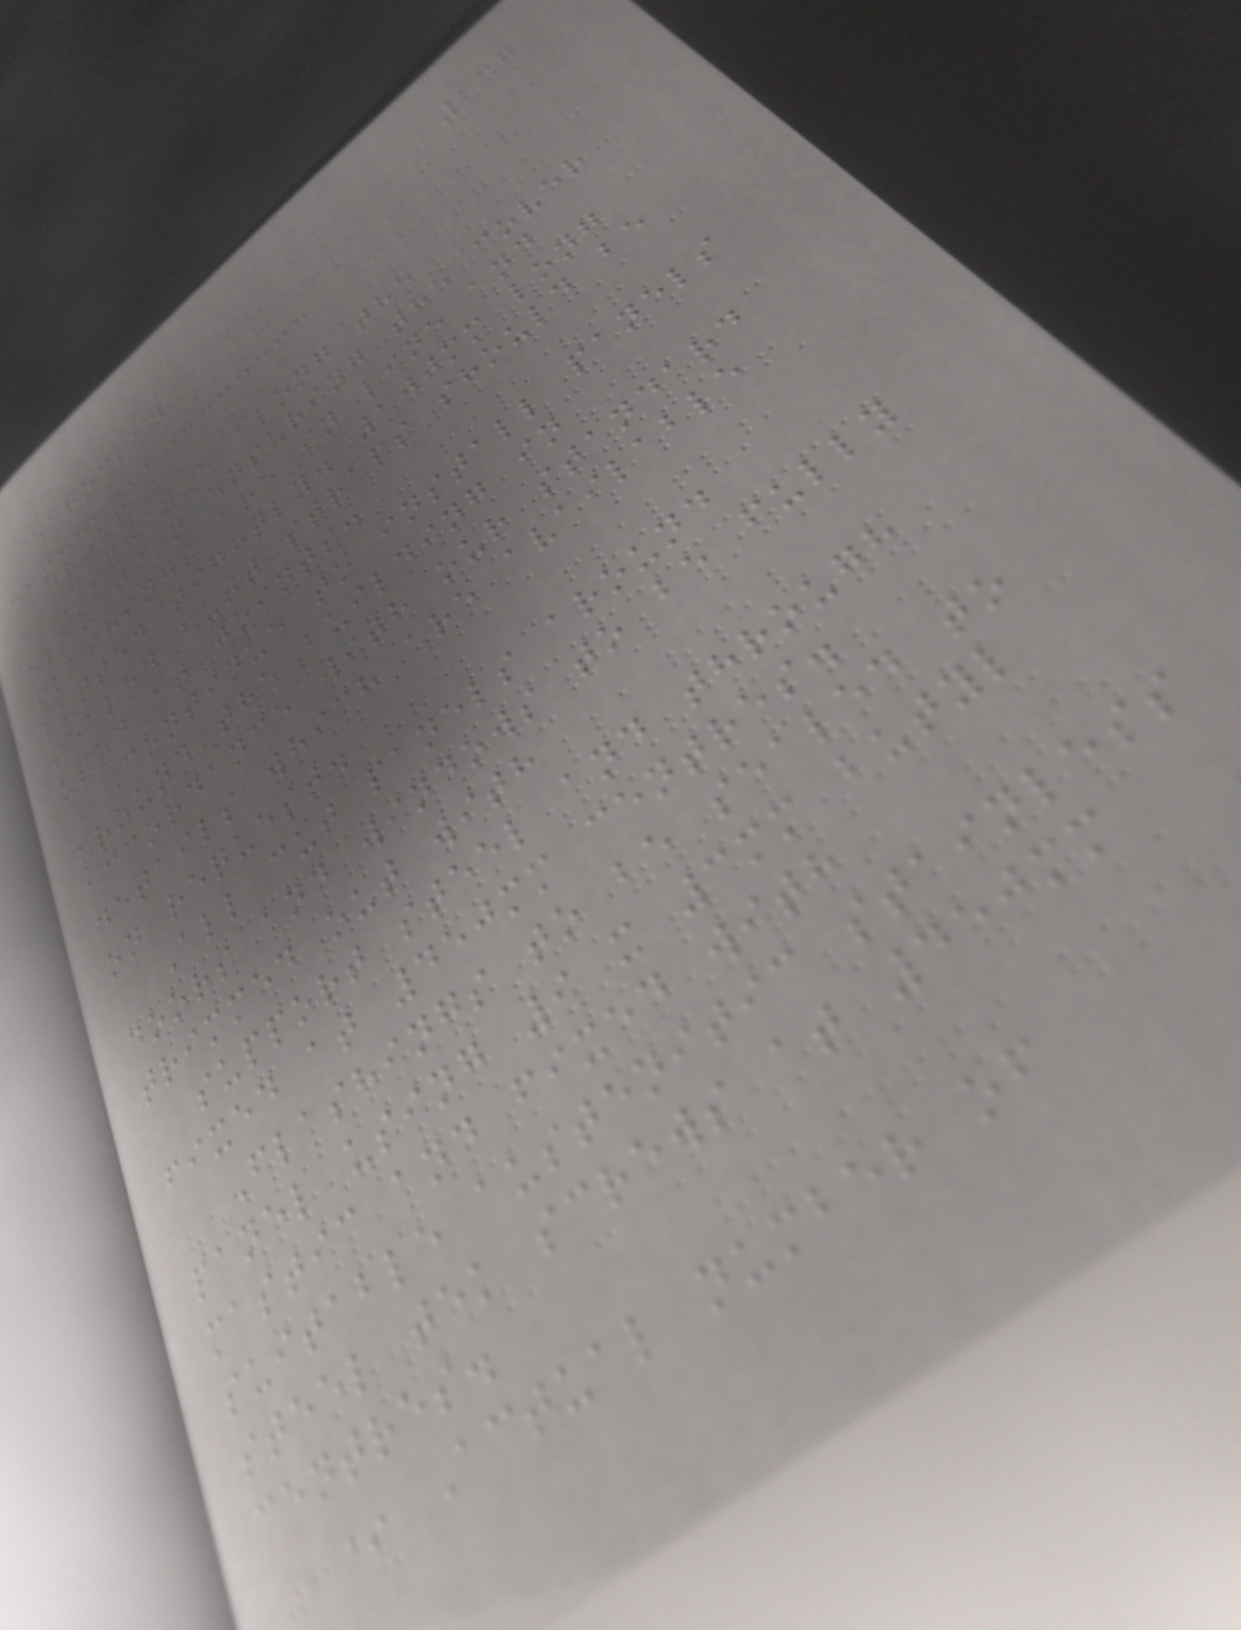137
euroclad
group
Continue along the
elevation ensuring the cover
flashings are in line and
butted tightly. 100mm long
sealed butt straps should be
used at joints.
Continue to install panels
around the building in
accordance with our standard
details which are available
on request.
All cut panels around
doors and windows to be fully
trimmed out with
support steel and through
fixed at 450mm centres.
Flashings to be sealed to
panel using 9 x 3mm butyl
mastic and fixed with
suitable austenitic stainless
steel tek screws at 450mm
centres.
* Actual number of
